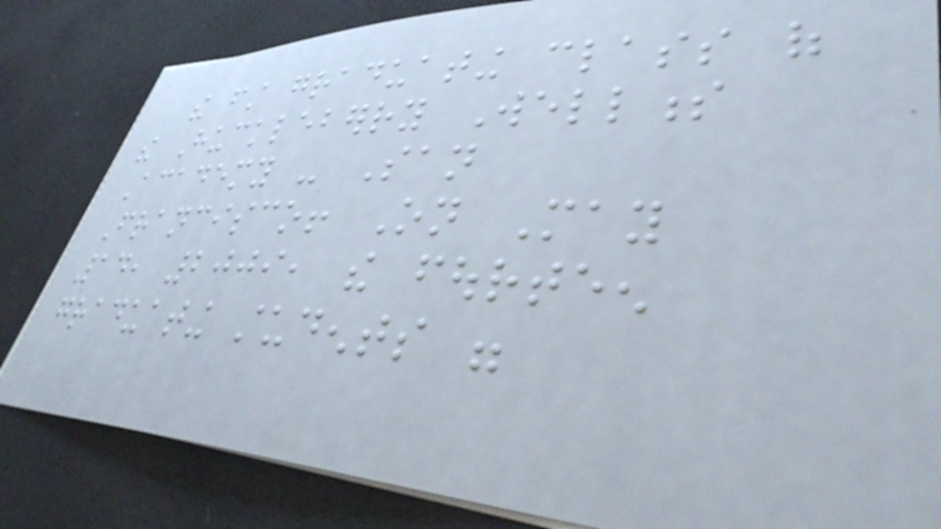the first graduating class of
the Huckleberry Wellness
Academy - San
Francisco! On May
14, 2009, the fourteen
graduating students were
